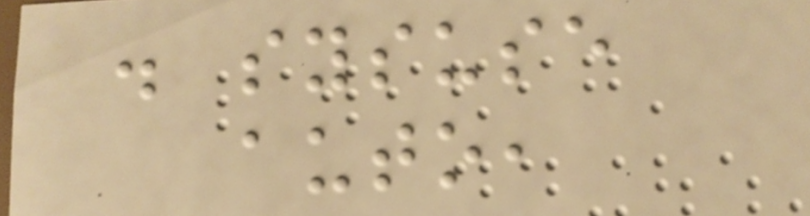. sysuse
auto,
